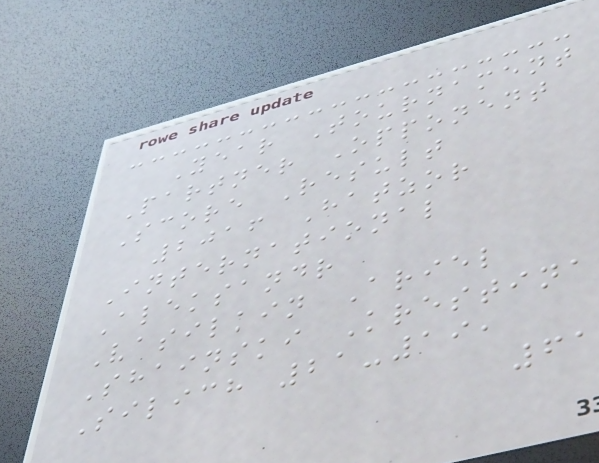Year Tournament
Partner Opponent
Score Result
2016 Hatzor
International
Aleksandr
Vasilkin Ariel
Shainski Krestina
Silich 21-19,
61
